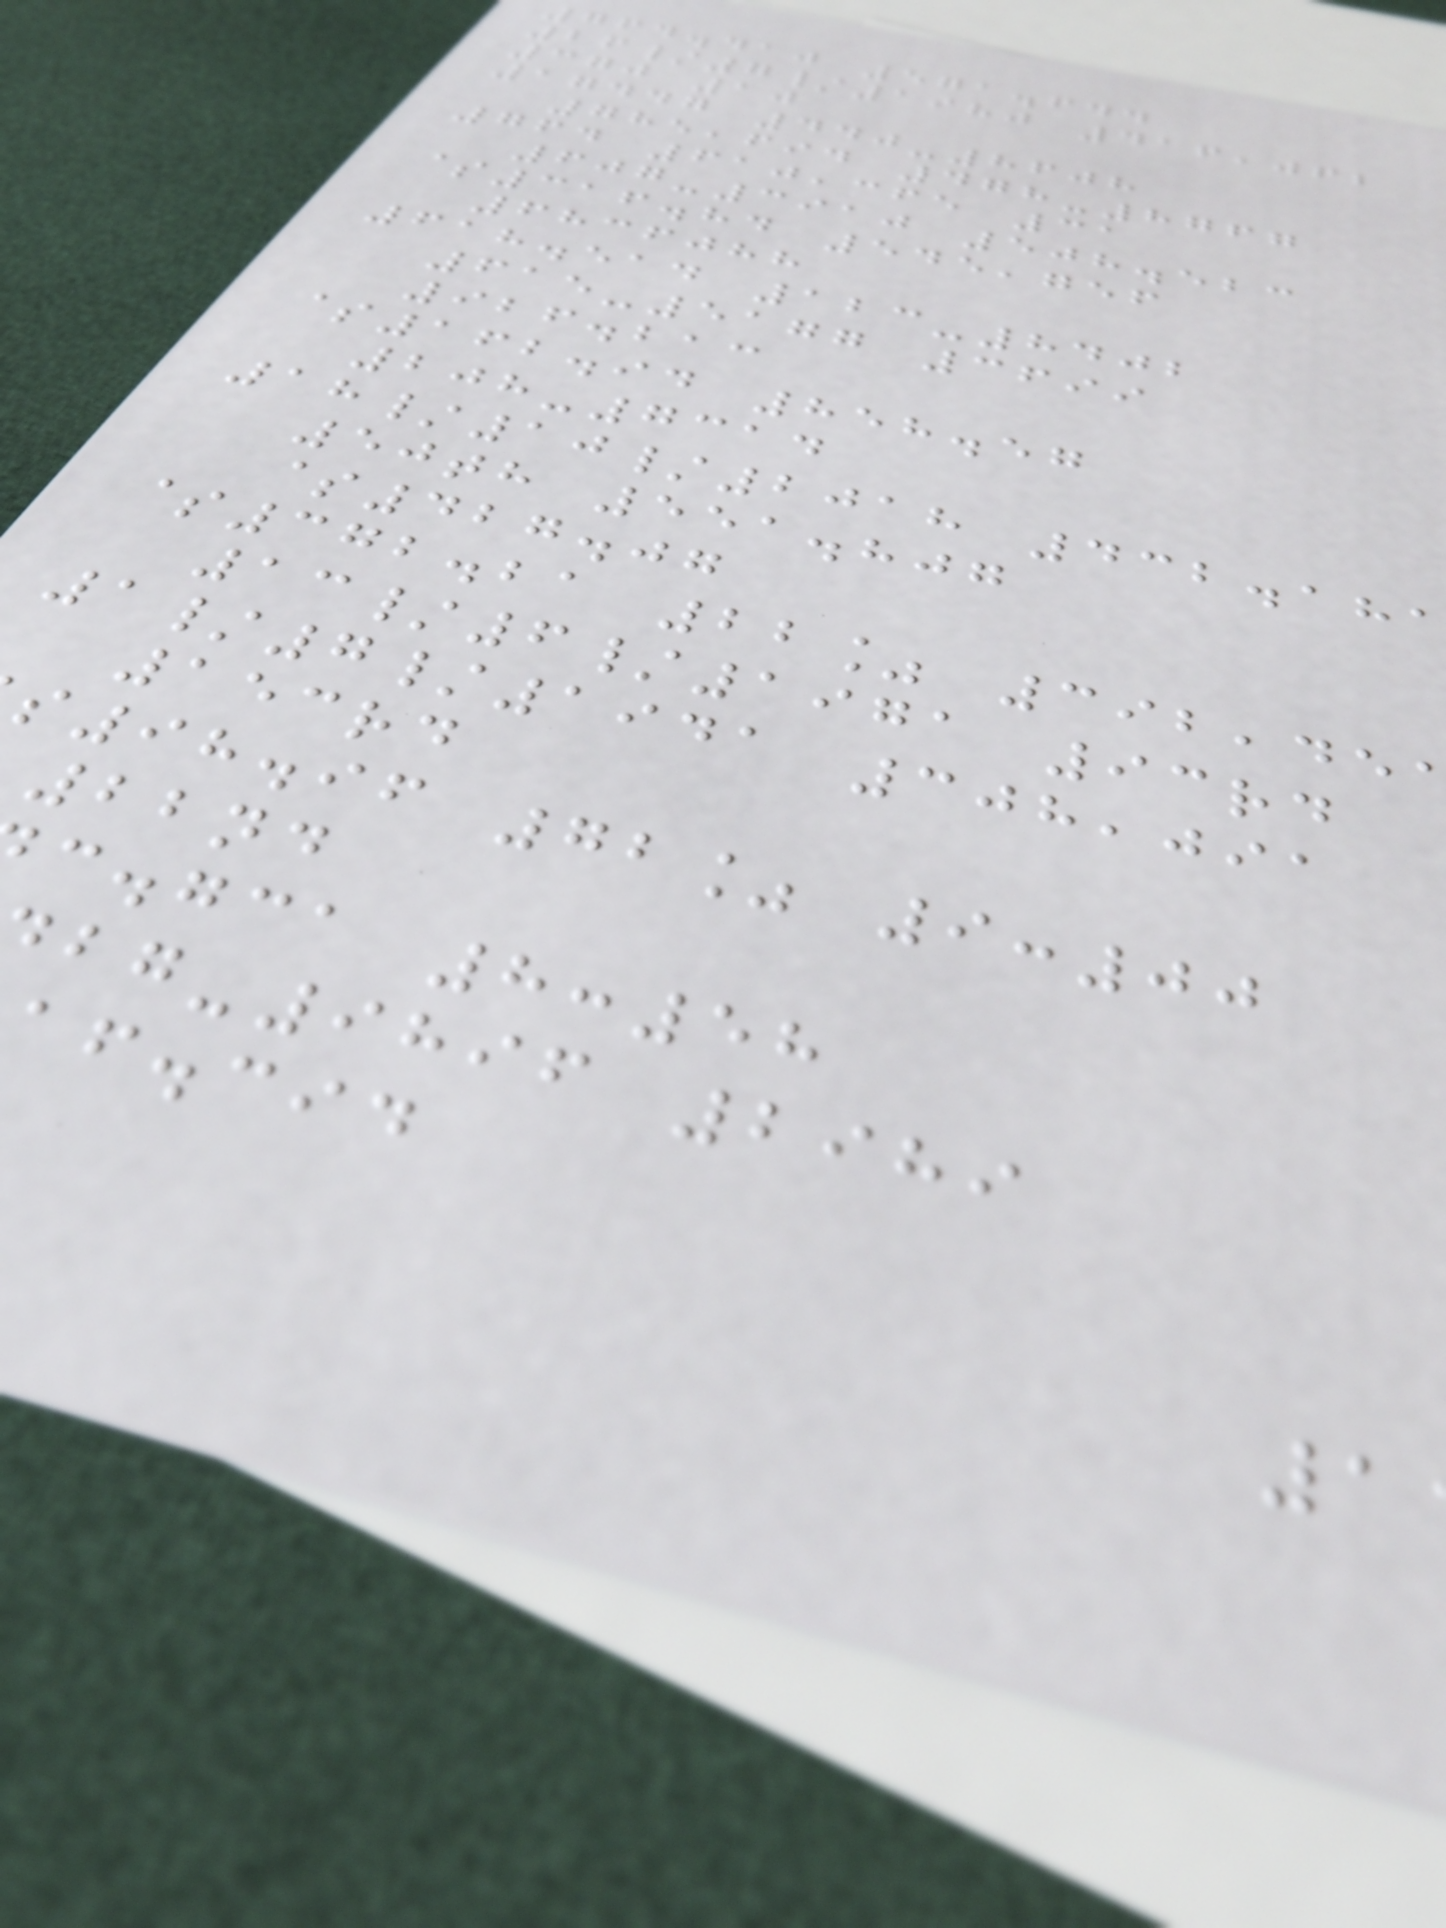764.410 571.644
26/7/1980 416,062
370 10
17447 440-8608
785,694 478-8767
764 610,365 31
607-3910 508.523
$316.84 545,756
6836088
618.514 123-8402
615-5177 3699
926.213
$162.94 858.57
208-7314
18/10/2018 432.181
50th 551.807
$427.07
$372.21 22% 392,45
13/6/1971 93rd
1/7/1941 308,091
153rd
98.96 72% 9:00
22nd
c.gca 8:58
-9896 2989
af.cid
